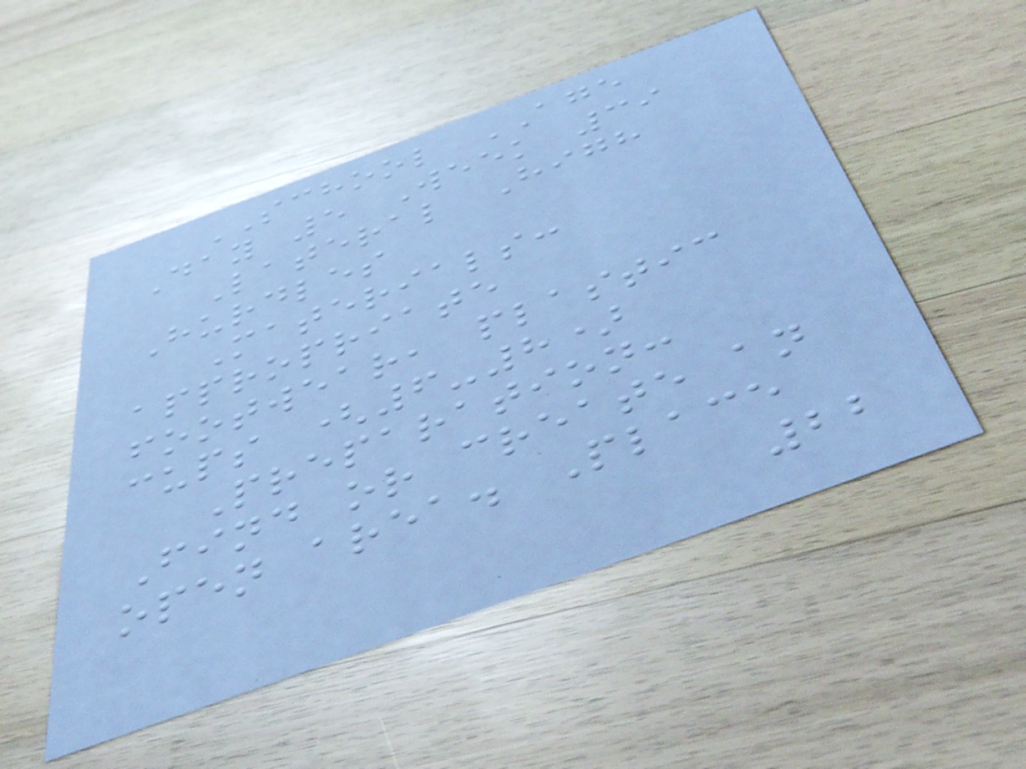SCHOOL AGE
Day 5 Week 39
Lateral High
Hurdles
Materials:
appropriate
footwear, plastic
cups (6-8)
Preparation:
Find or create an
open area. Place
22
